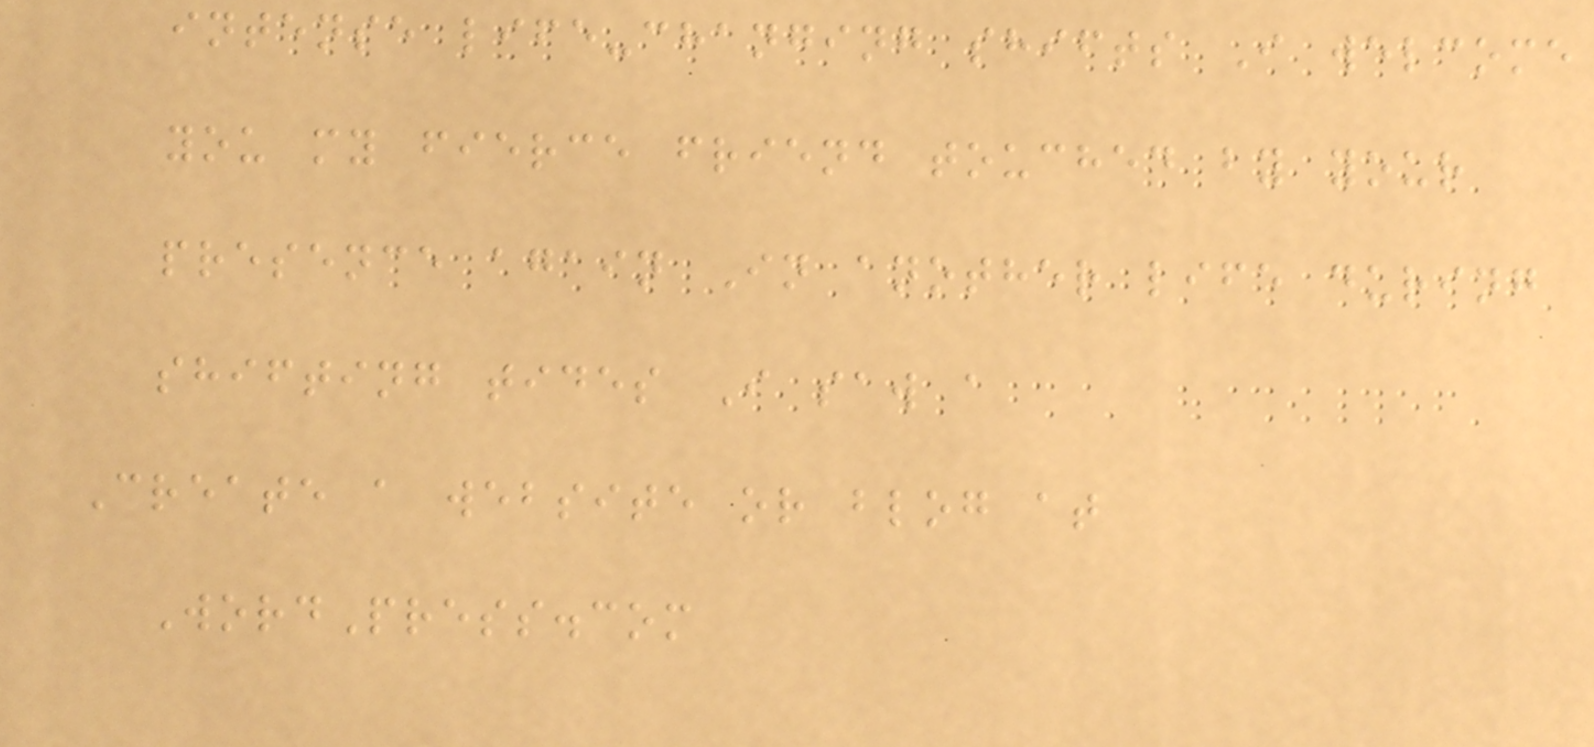intense life-changing shifts I welcome
you my fierce friend touched by your
presence again In another life during
shifting tides I saw a
Create a website or blog at
WordPress.com
